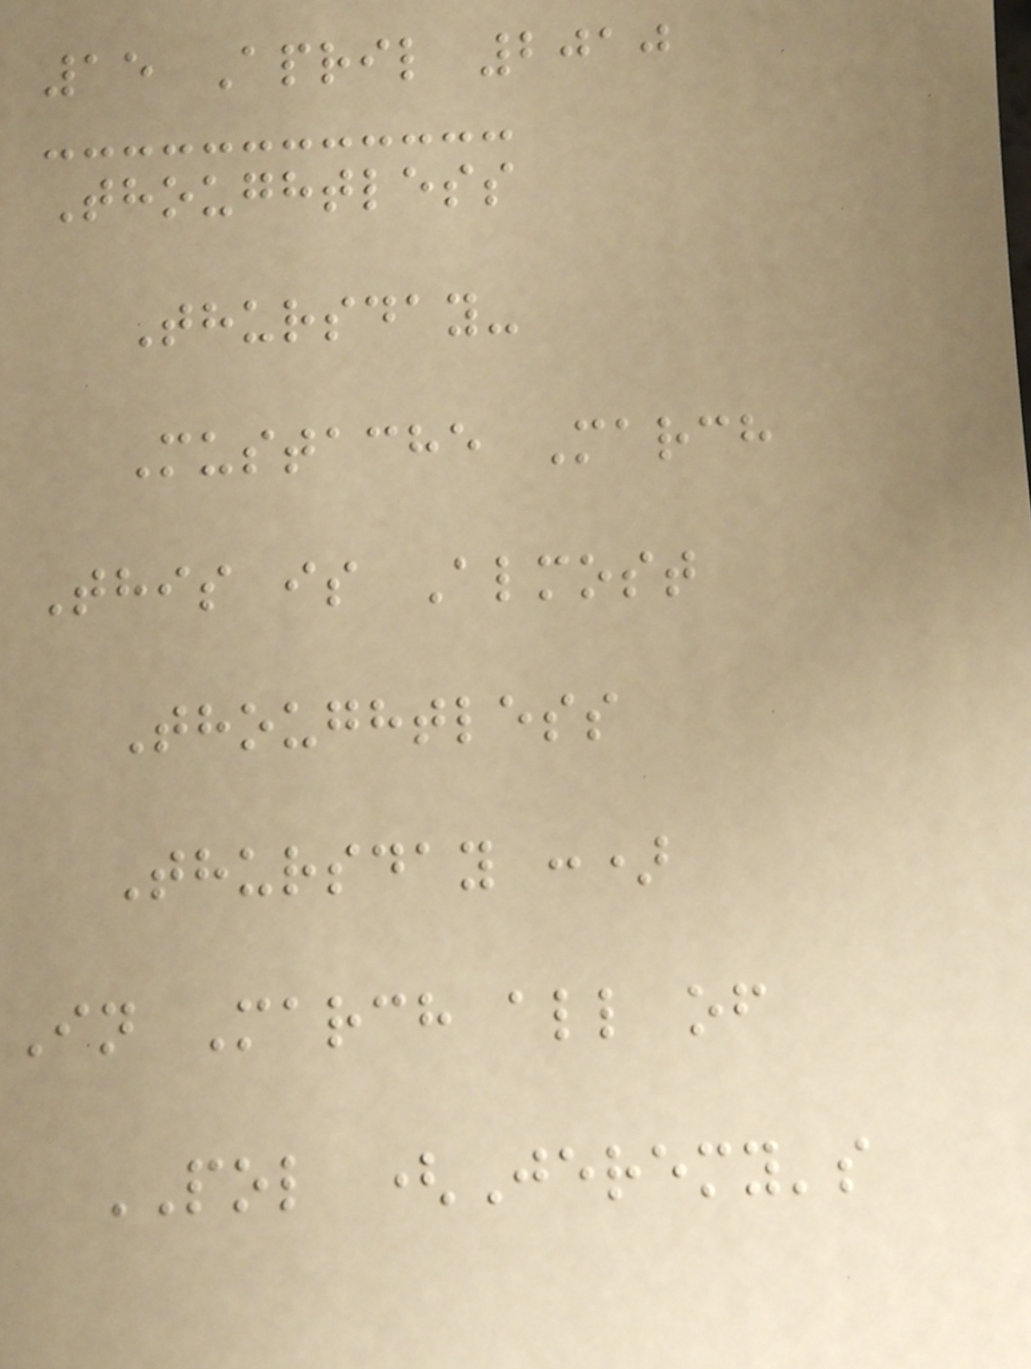15 April 2010
Thoughtless
Thursday-
Mustache March
This is Almost
Thoughtless
Thursday :)
In March all of
POL (Jeremy's
